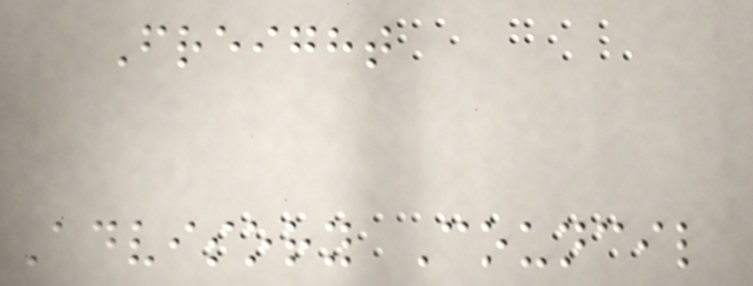Freight
Advisory Council
